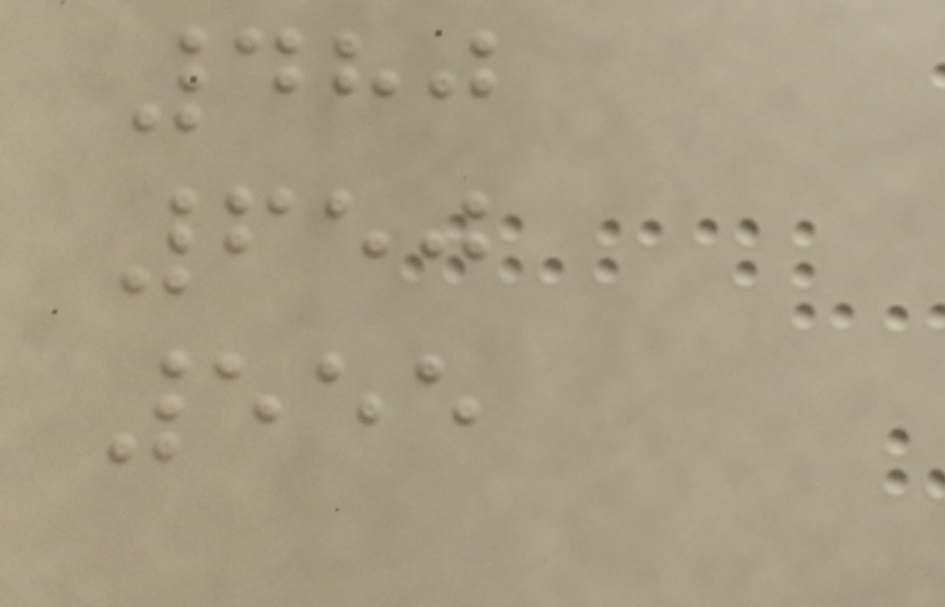480
650
555
